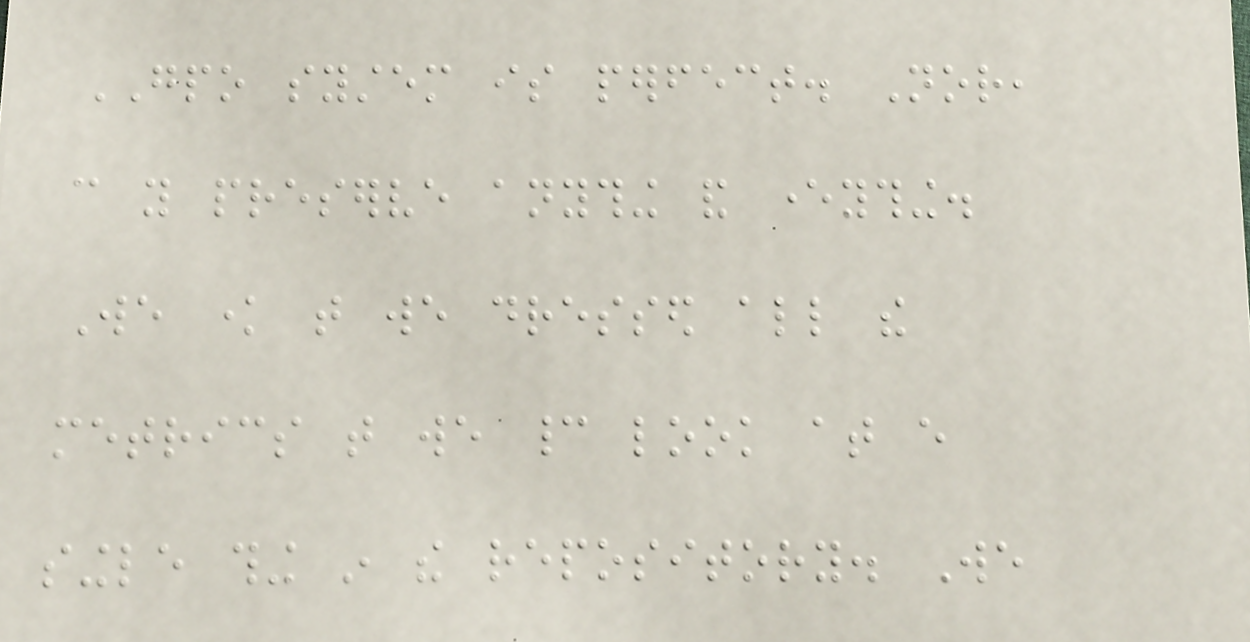GPO system is perfect. Nor,
can you preserve anything and everything.
We know that we dressed all the
metrics that we cannot look at every
single thing in the repository. We
